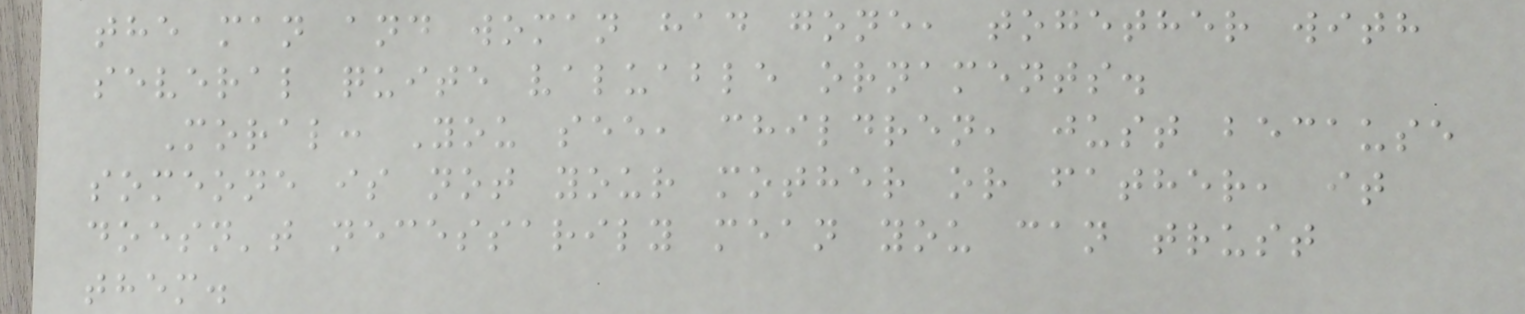the man and woman had gone, together with
several quite valuable ornaments.
Moral: You see, children, just because
someone is not your mother or father, it
doesn't necessarily mean you can trust
them.
